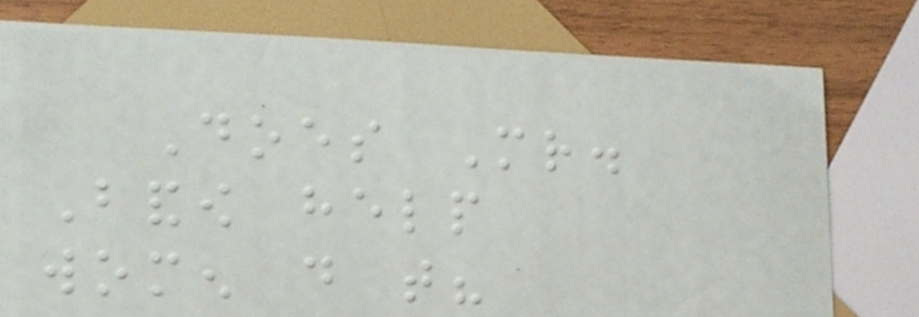Does Mr.
Bandow help
women do that?
